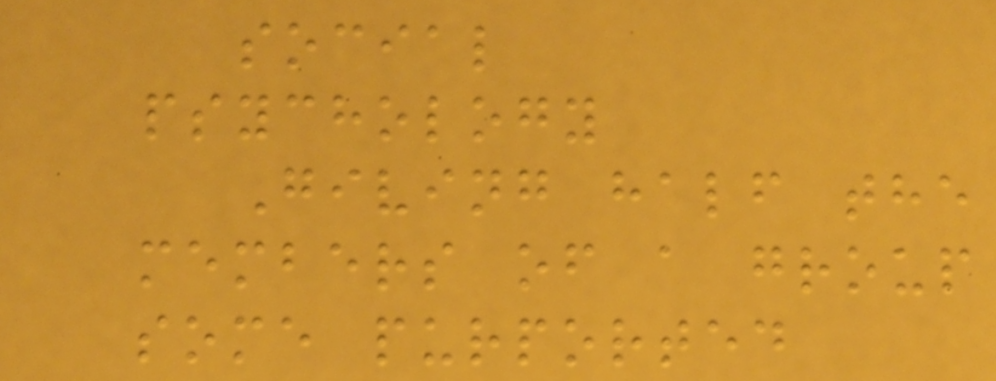social
psychology
Giving half the
members of a group
some purported
